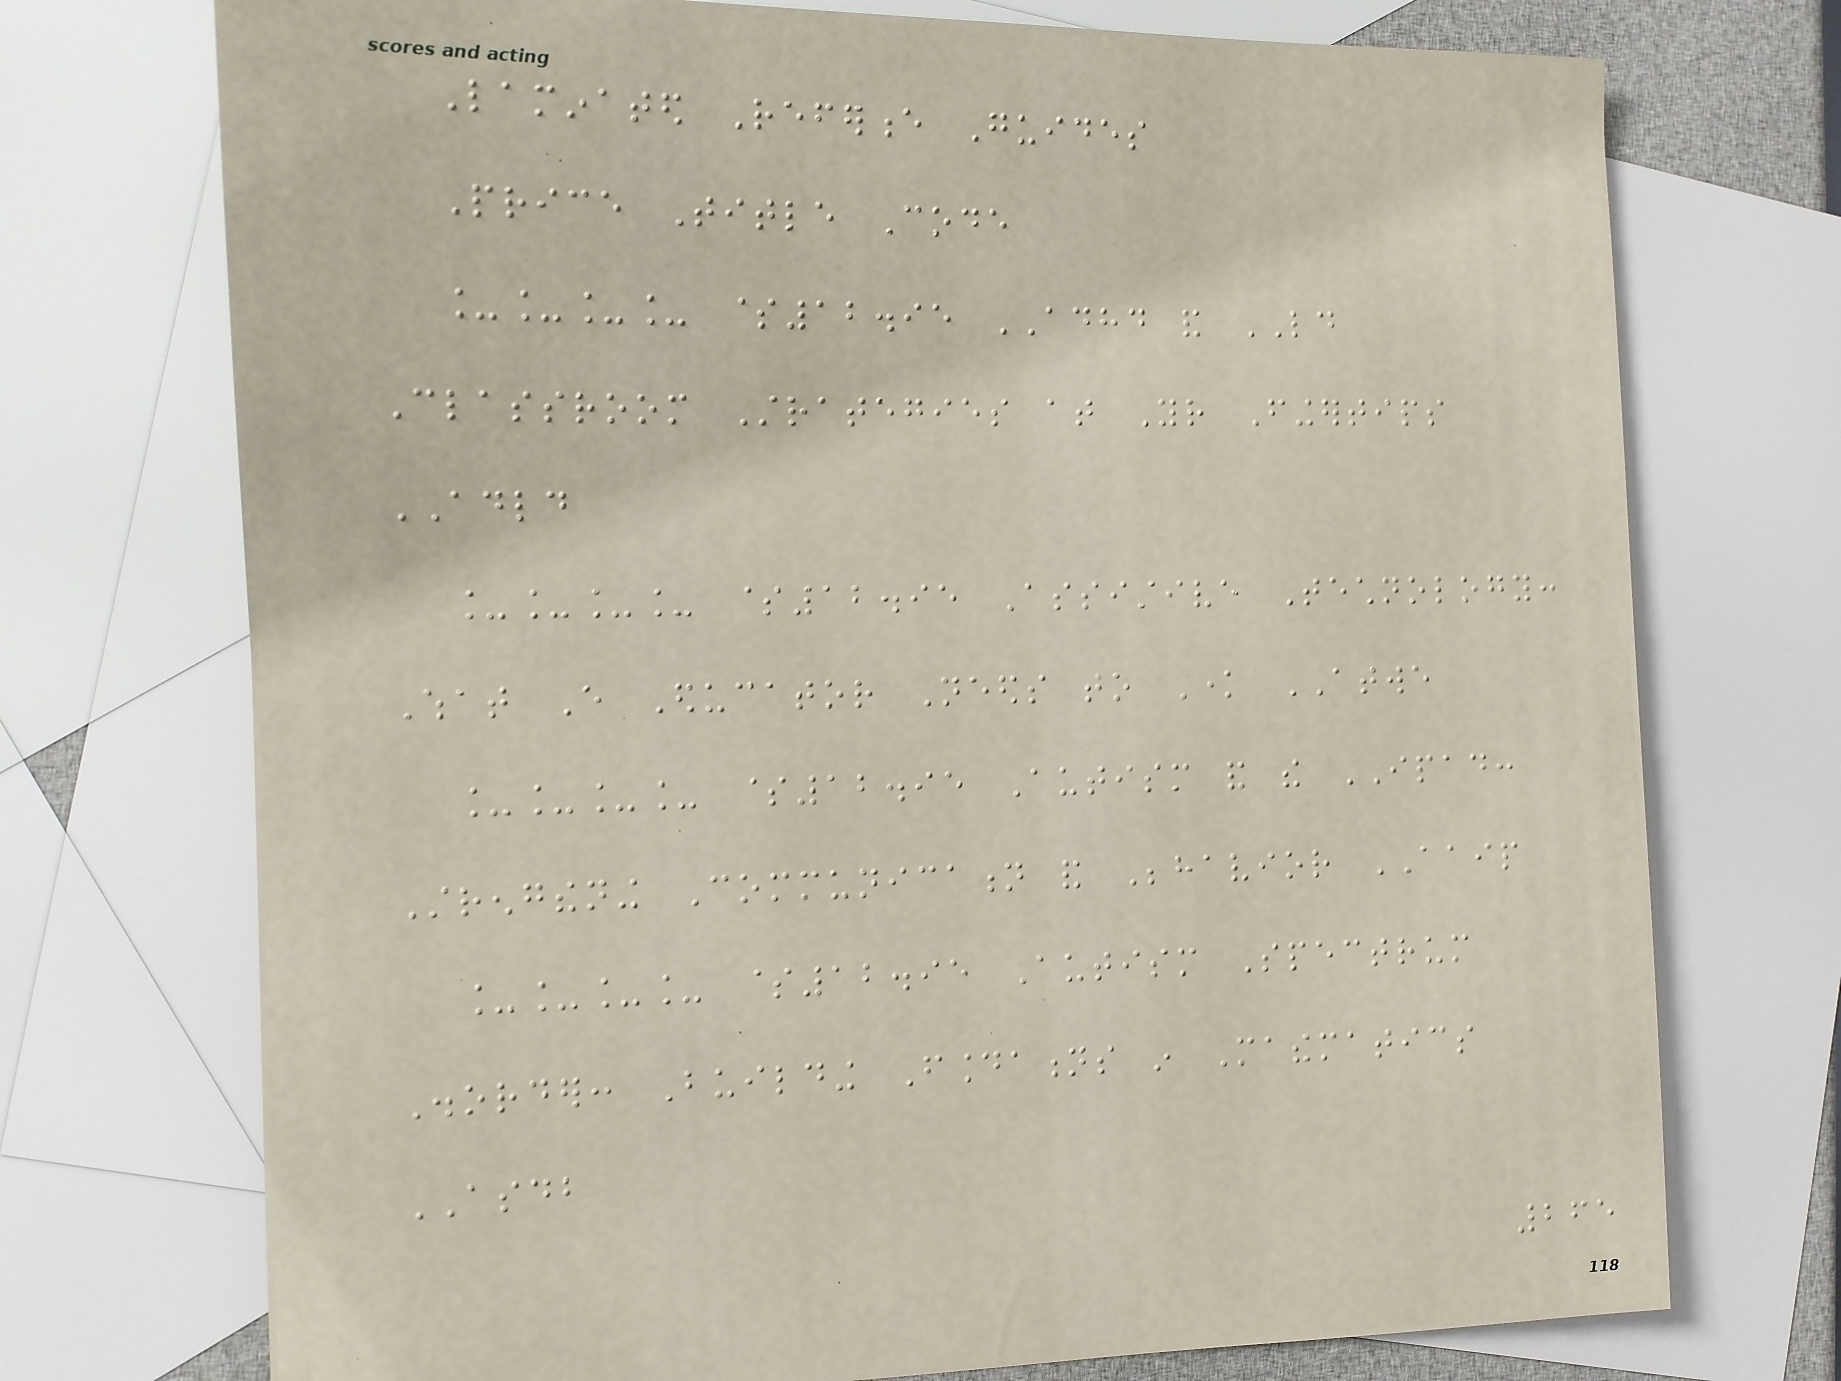Laminated Reference Guides
Price Title Code
____ $12.95 ADHD and LD
Classroom Strategies at Your Fingertips
ADLD
____ $12.95 Assistive Technology:
What Every Educator Needs to Know ATWE
____ $12.95 Autism and the IPAD:
Strengthening Communication and Behavior AAIP
____ $12.95 Autism Spectrum
Disorder: Building Foundations in Mathematics
ASDB
265
